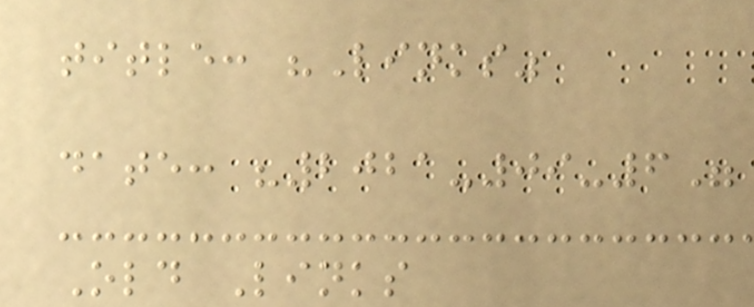title: "Links"
date: "2021-09-6"
Old Links
